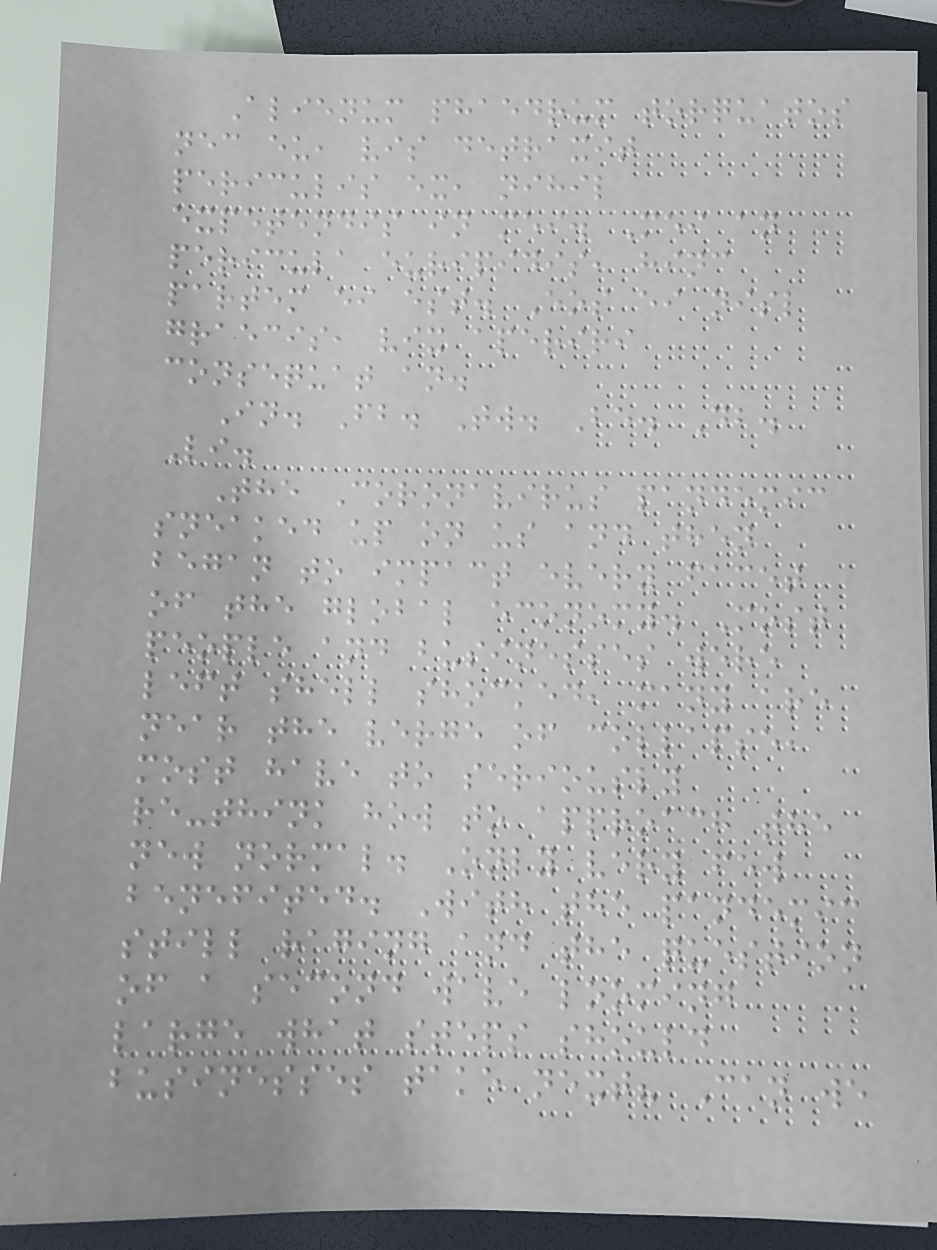Alienum phaedrum torquatos
nec eu, vis detraxit
periculis ex, nihil
expetendis in mei. Mei an
pericula euripidis, hinc
partem ei est. Eos ei nisl
graecis, vix aperiri
consequat an.
In. Fb. Tw. Be. Db.
Li.
The Coronavirus pandemic
sneaked up on us and then
began to impact every facet
of the global economy. Most
people and businesses were
left shell shocked, many are
near the verge of collapse,
most have to seriously
re-think how to approach the
new normal. Only very few
benefited. With the pandemic
still raging and the question
of a second wave looming
large what steps should
businesses take next? Can we
